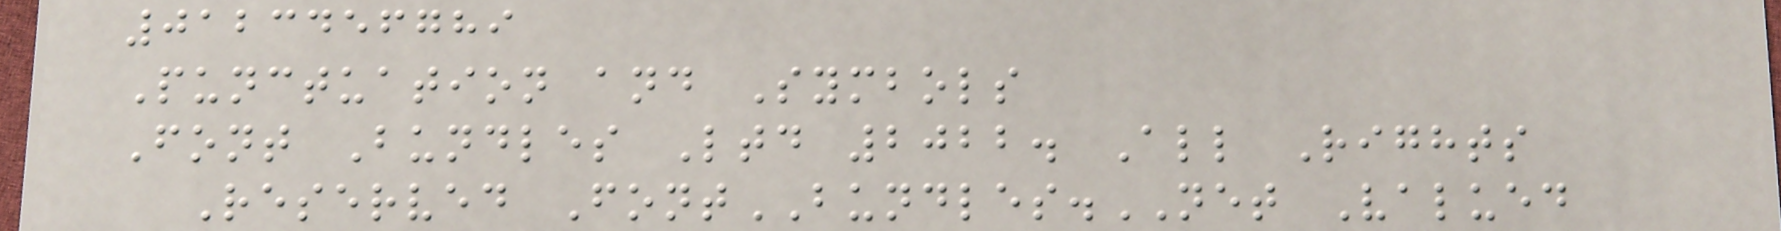0123456789
Punctuation and Symbols
Font Bundles Ltd 2022. All Rights
Reserved FontBUNDLES.NET Valued
